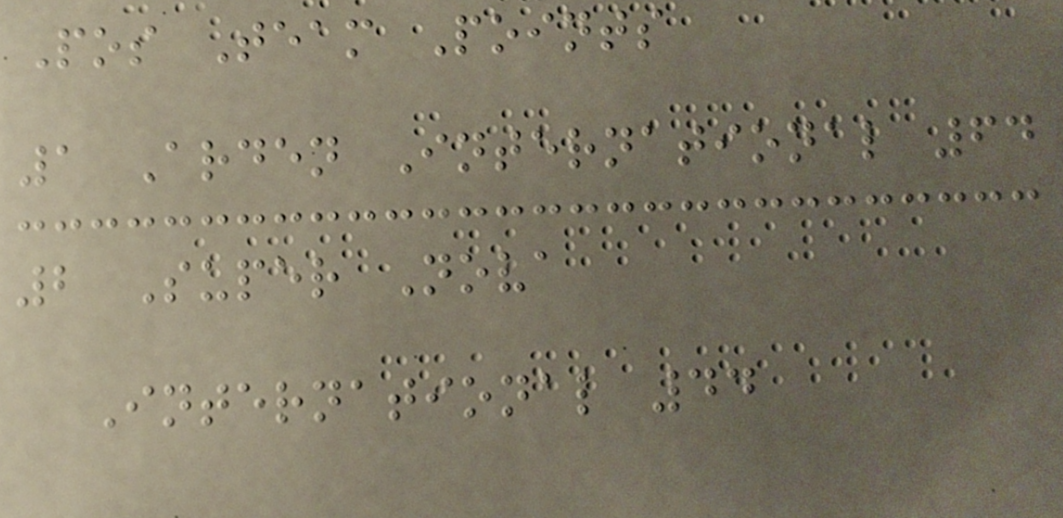Pos Team Points
1 Arden International 64
2 Super Nova
International 44
